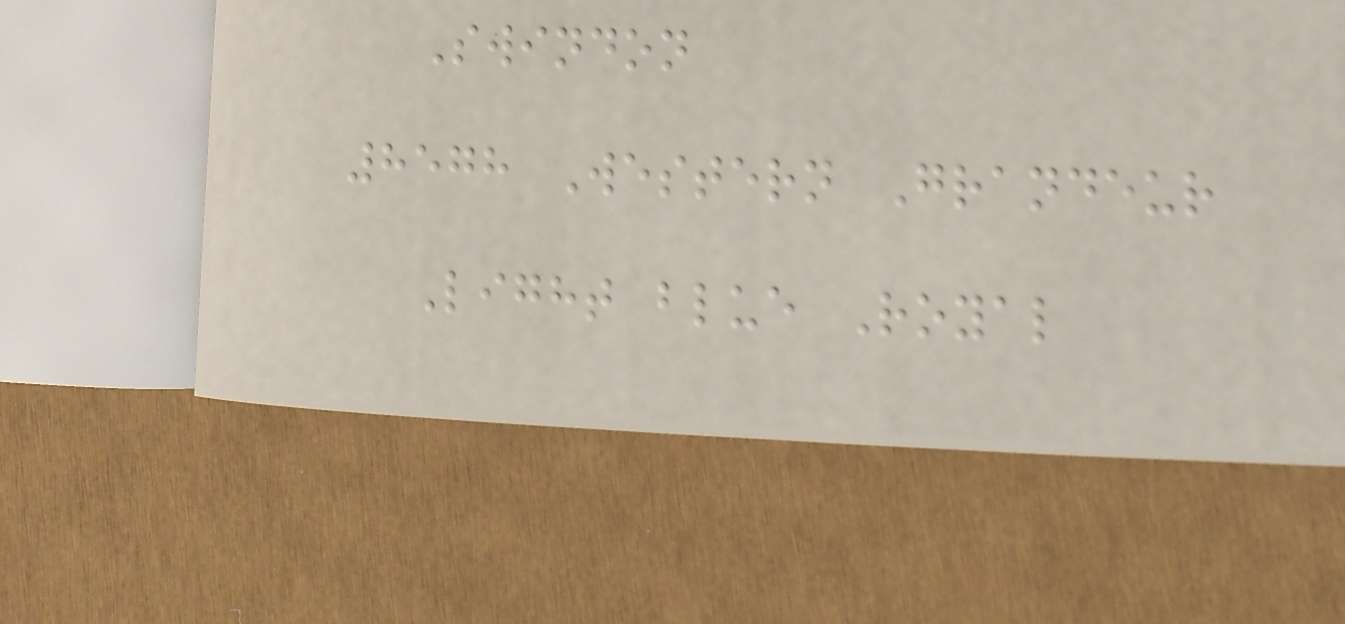Swindon
8578 Western Grandeur
Light blue Royal
